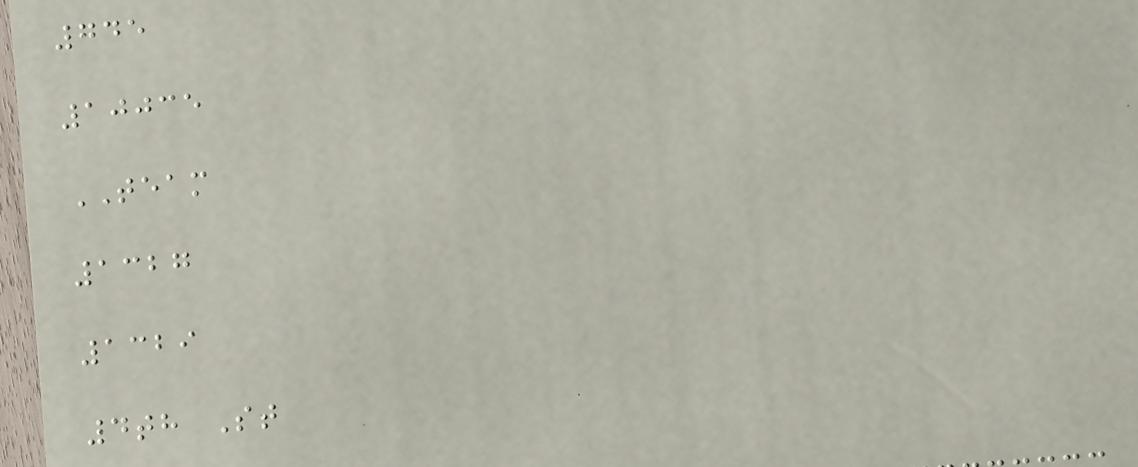745
10035
TEAM
1327
1329
4th St
